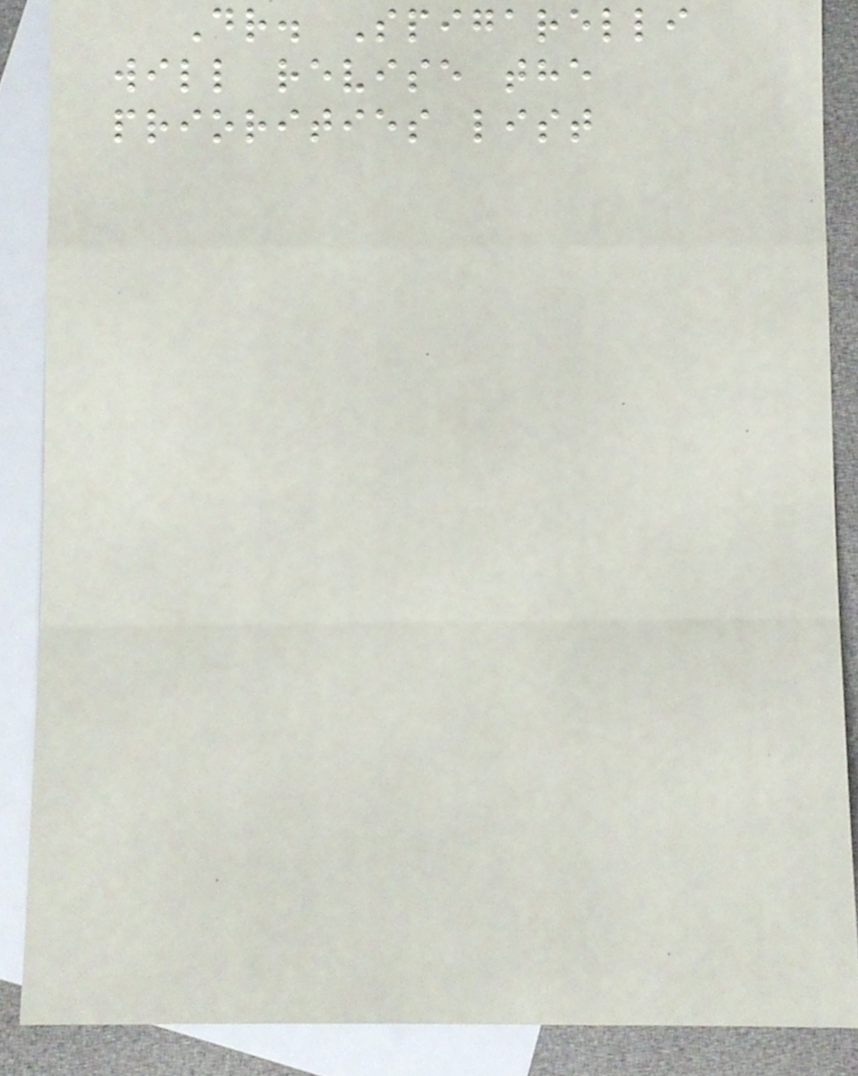Dr. Spigarelli
will revise the
priorities list
